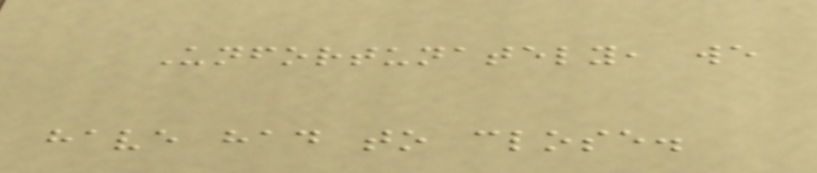Unfortunately, we
have had to close.
